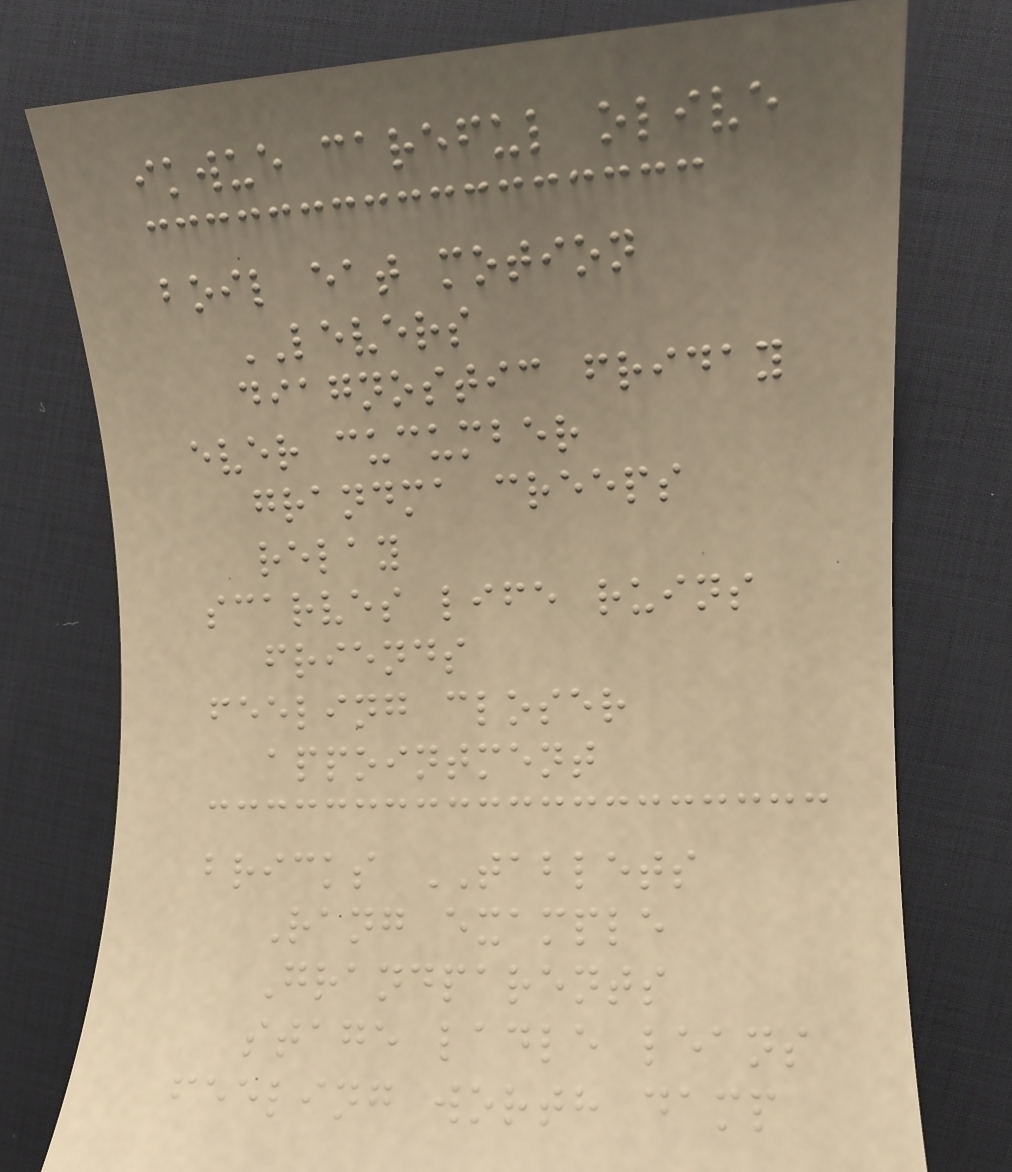ikwue careful olive
boil eat motion
LEVERS
diagnostic friday
ever cucumber
grandma creeps
relay
scarves life ruins
friends
feeling closer
appointment
bricks TABLETS
Rang example
Grandparents
stage ladle leans
feeling worth damp
